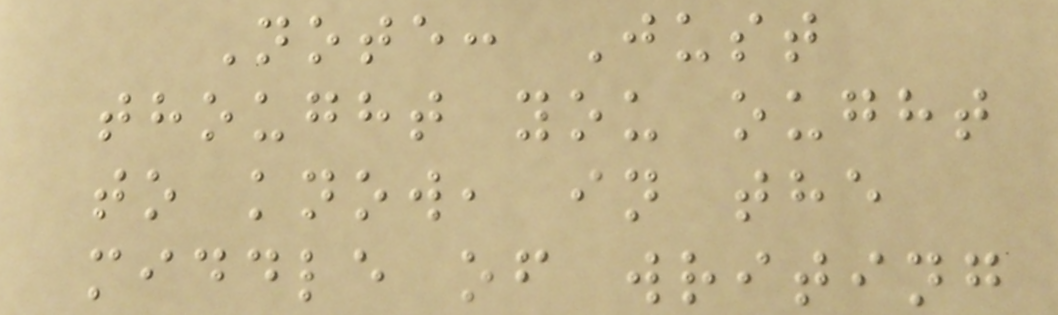Note: Just
thought you ought
to know, in the
middle of writing
